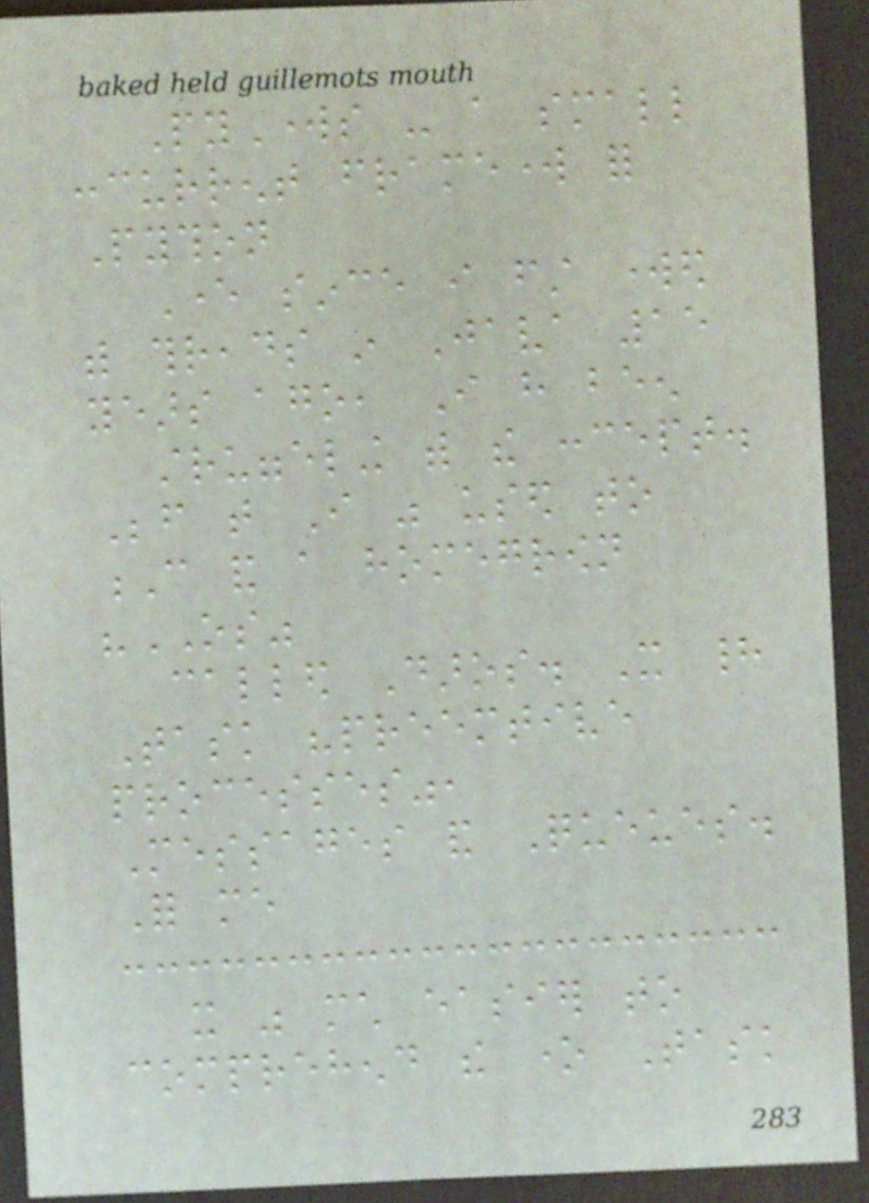PyWorks - a small
concurrent framework for
Python
Ever since i first worked
with threads in Java 15
years ago, I have been
struggeling with the concept.
Before that I was used to
C and a homegrown
"OS"
called Daros. It had
Task "preemtive
processes",
Messages and Queues.
For me
it was much easier to
comprehend the one Task
